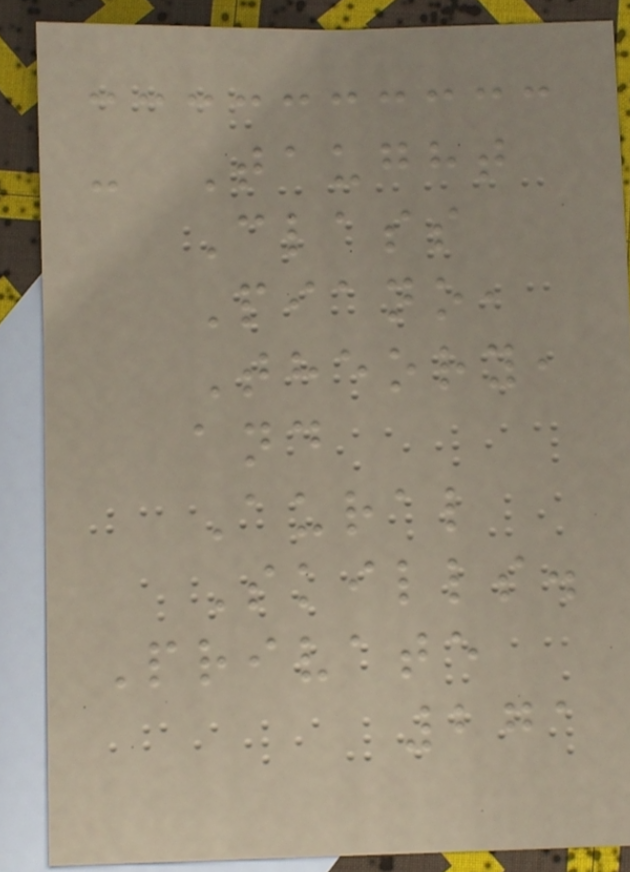- Taught
Class
Piano,
Theory,
and
Aural
Skills.
Private
271
